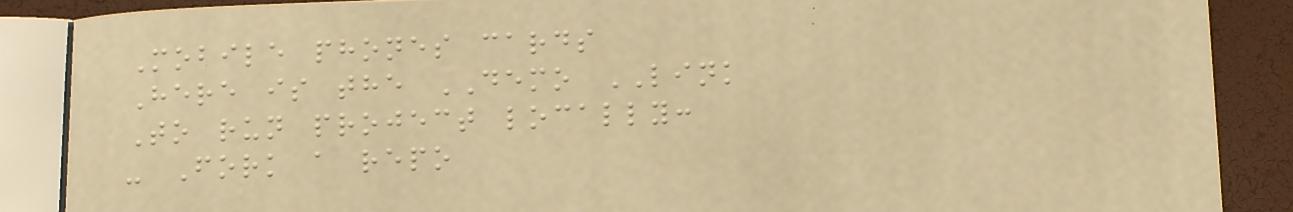Mobile phones cards
Here is the DEMO LINK
To run project locally:
- Fork a repo
